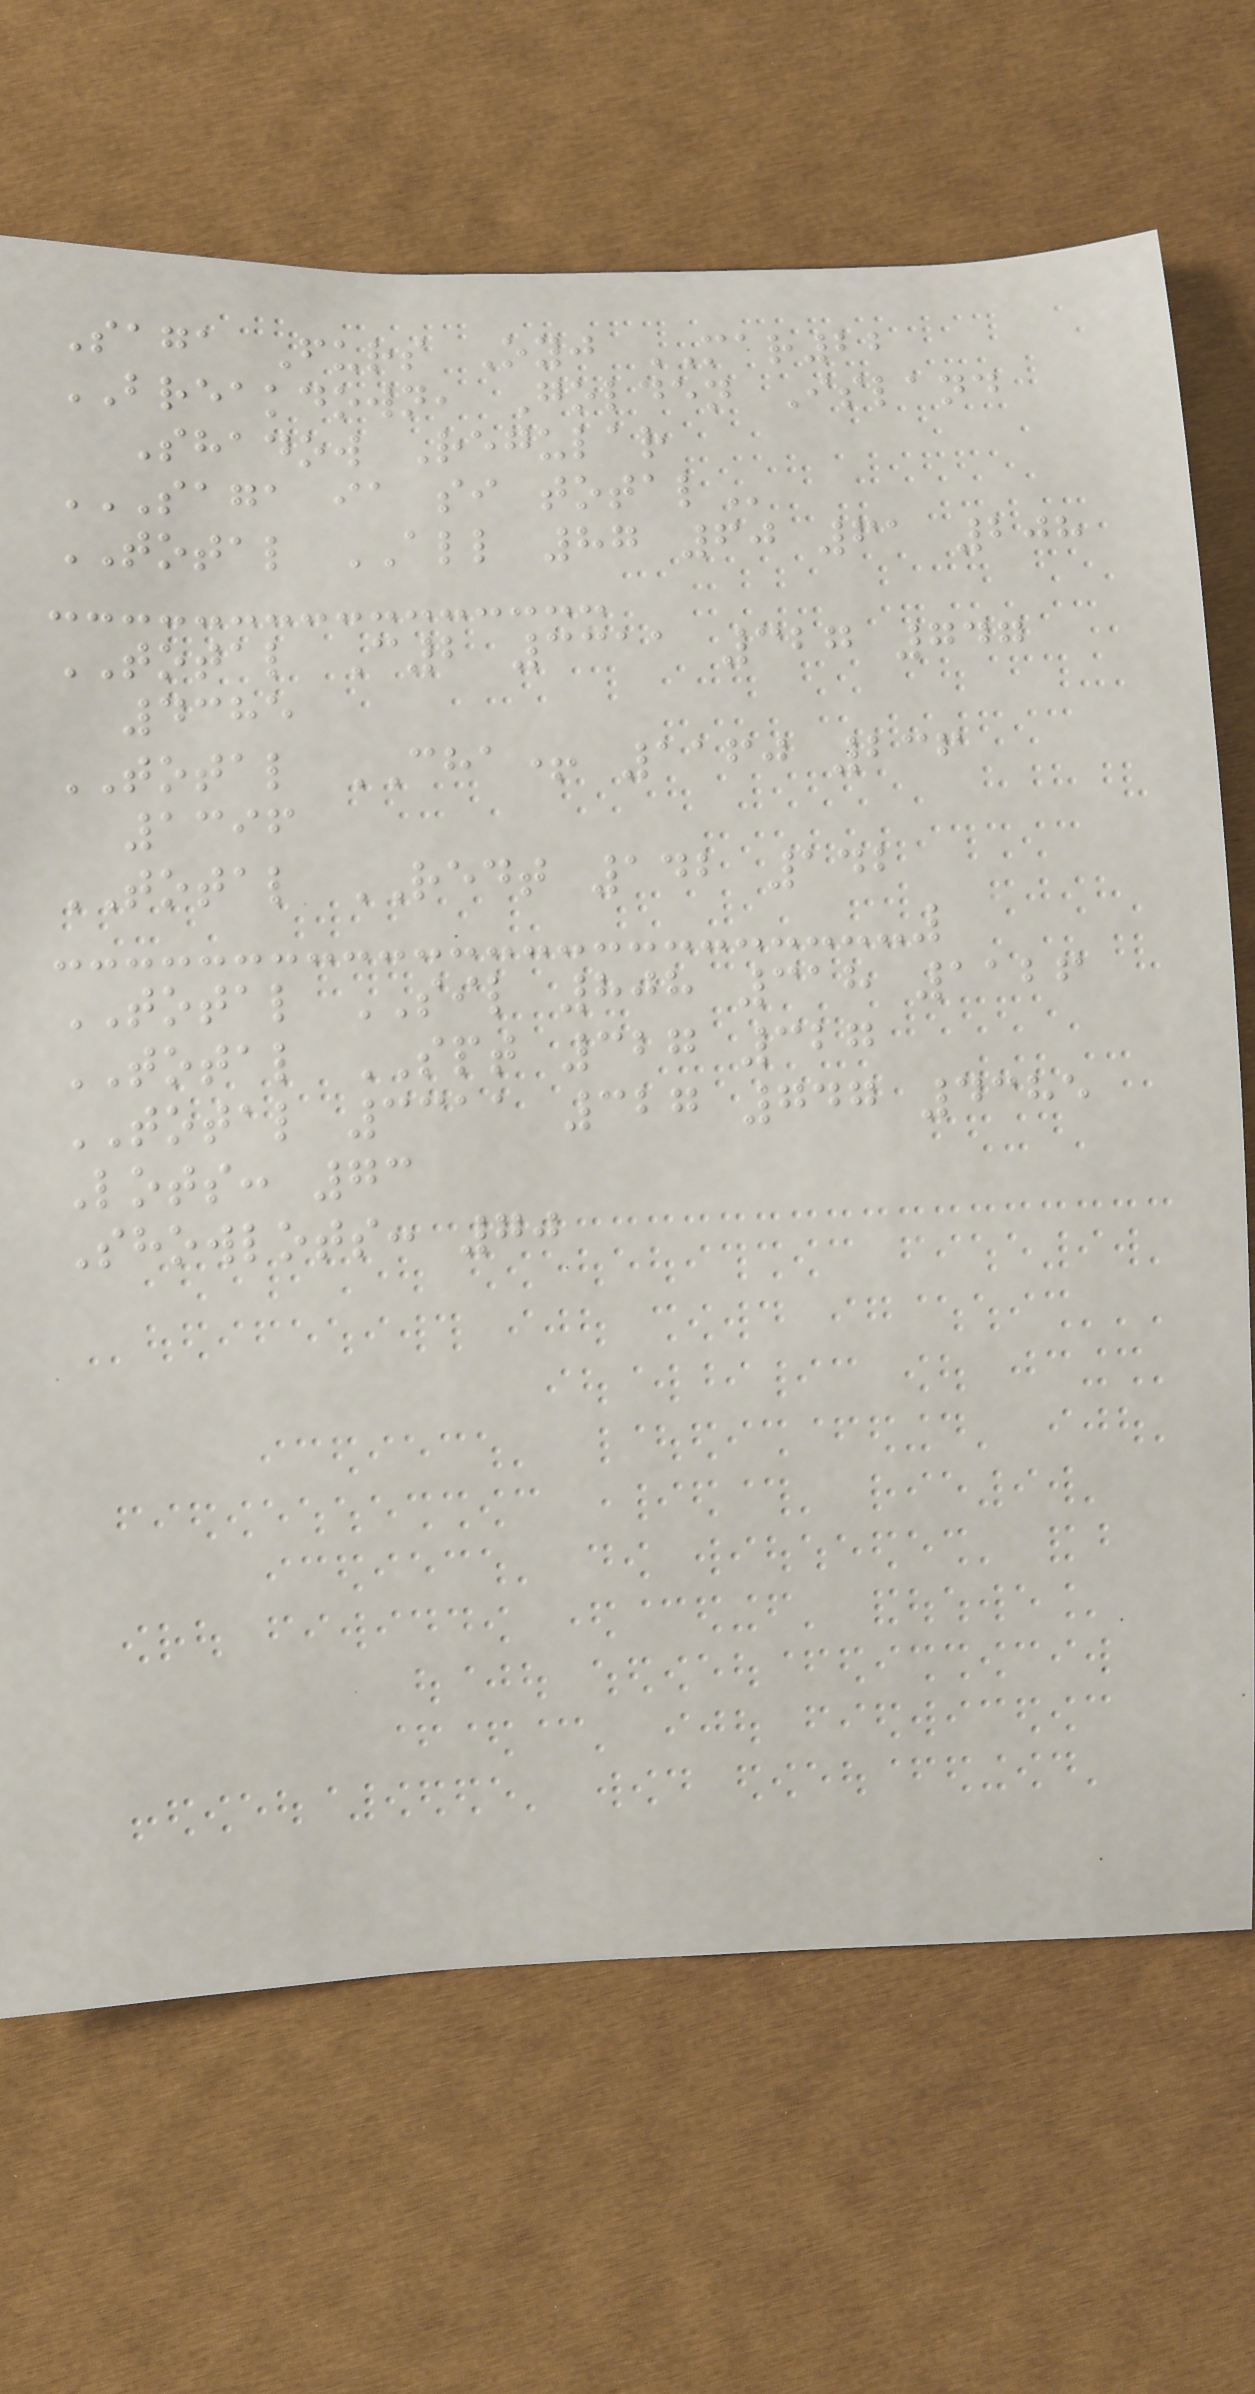Saga Furs Oyj MAR22
BREAKDOWN, Golden Island
Shadow Regular
SAGA IA SI TOTAL
TOTAL ALL 87 60 61 208
TOTAL C2 3311 327 747
4385
TOTAL CHA+ 1160 236
1396
TOTAL REDT 142 142
TOTAL SIL 808 318 1126
TOTAL SPT 327 327
TOTAL 3311 327 747 4385
Lots: 73
Showlots: 70
